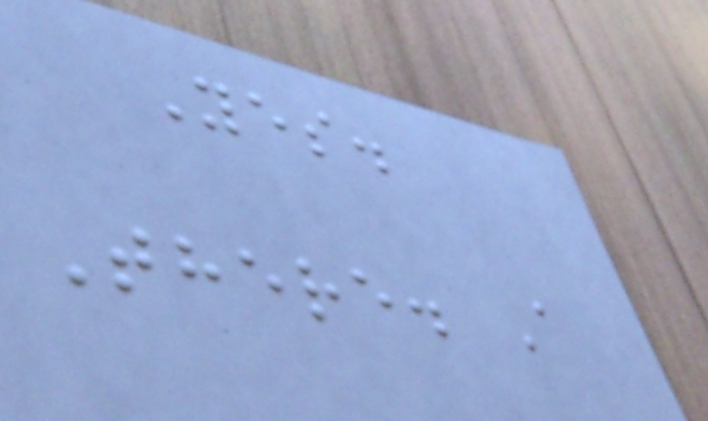Yes.
There. A
